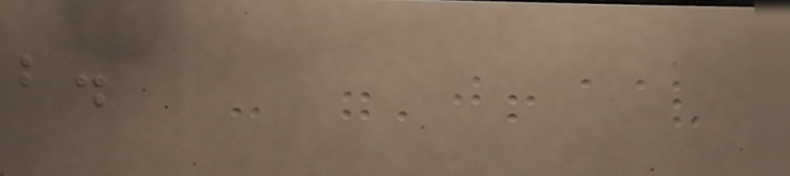b.
